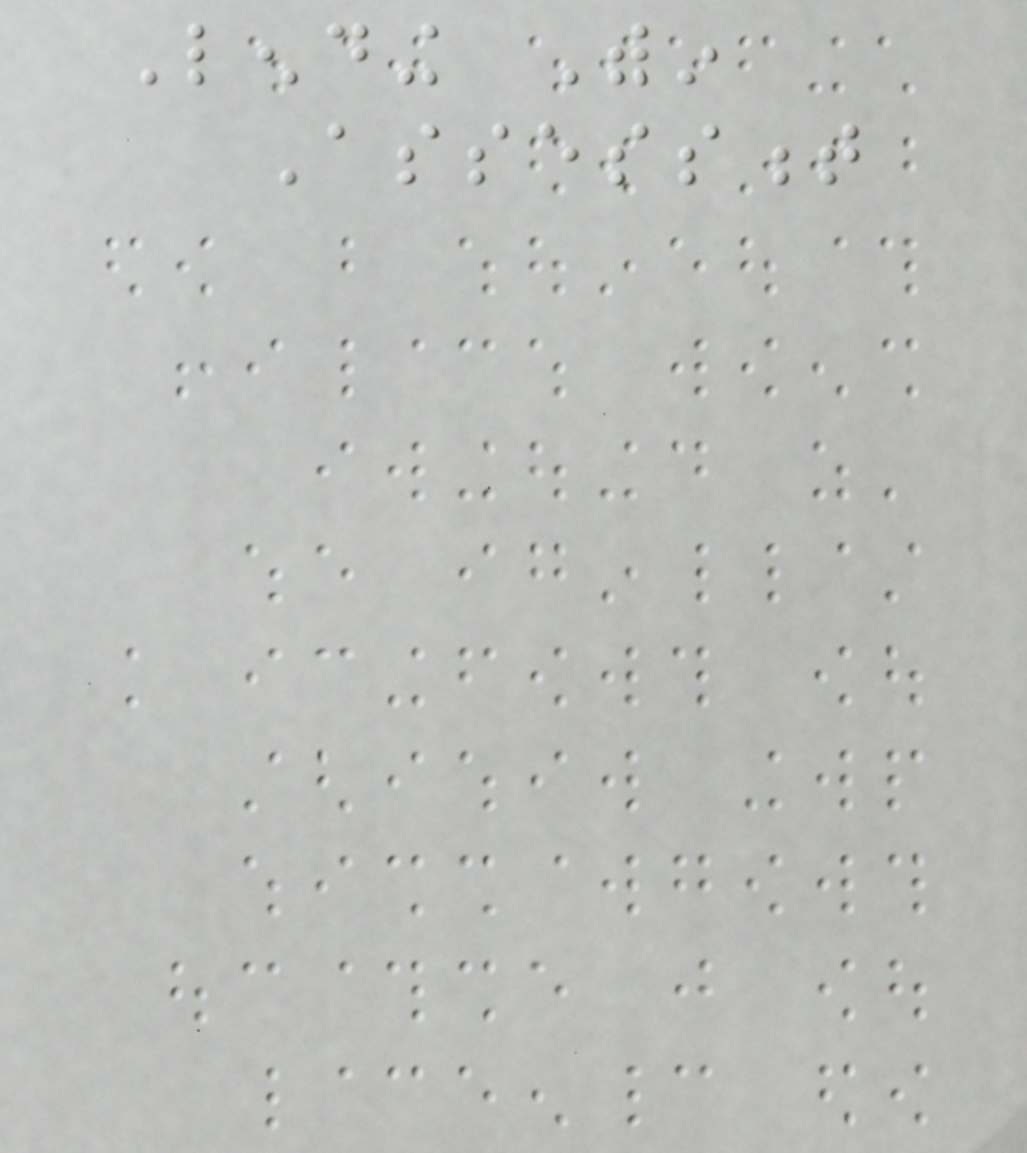Lending Within
Assessment
